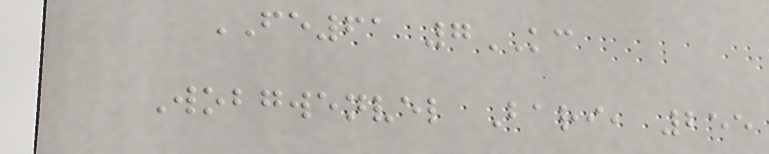FE61 7KC
Wobgwenvel Bari, 255
